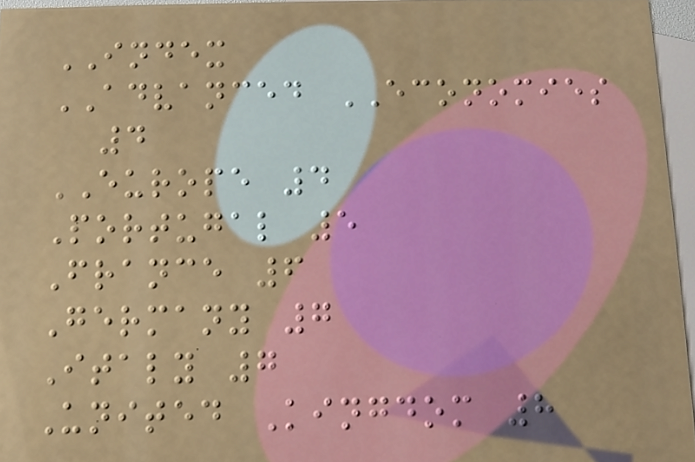INDEX
ADVANCED ECONOMIES
4
EUROPE 4
Portugal 5
France 6
Germany 7
Italy 7
United Kingdom 8
